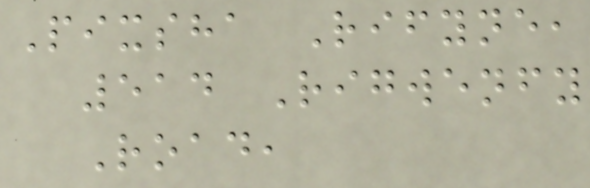Pixsha Rifyne,
514 Rigwenfy
Road,
